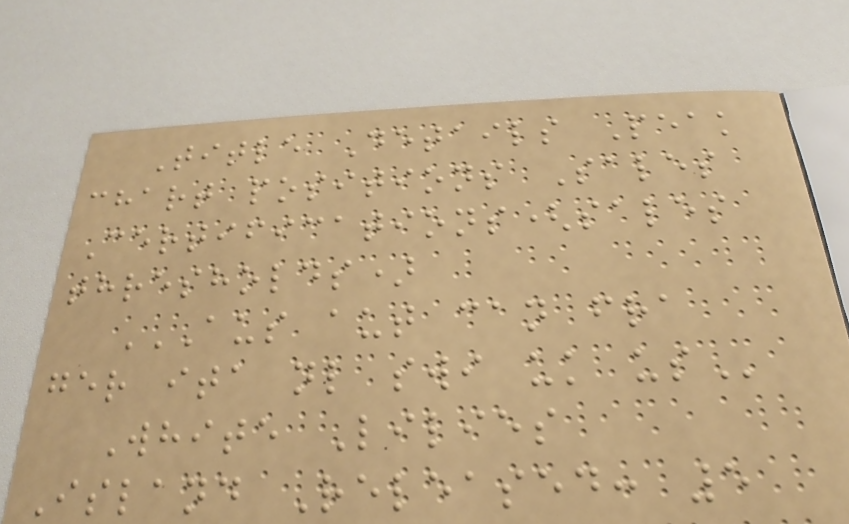Title Details Peak
chart positions Sales
Certifications(sales
thresholds)
AUS AUT CAN FRA
GER ITA NL SWI UK US
White Lilies
Island Released: 5
